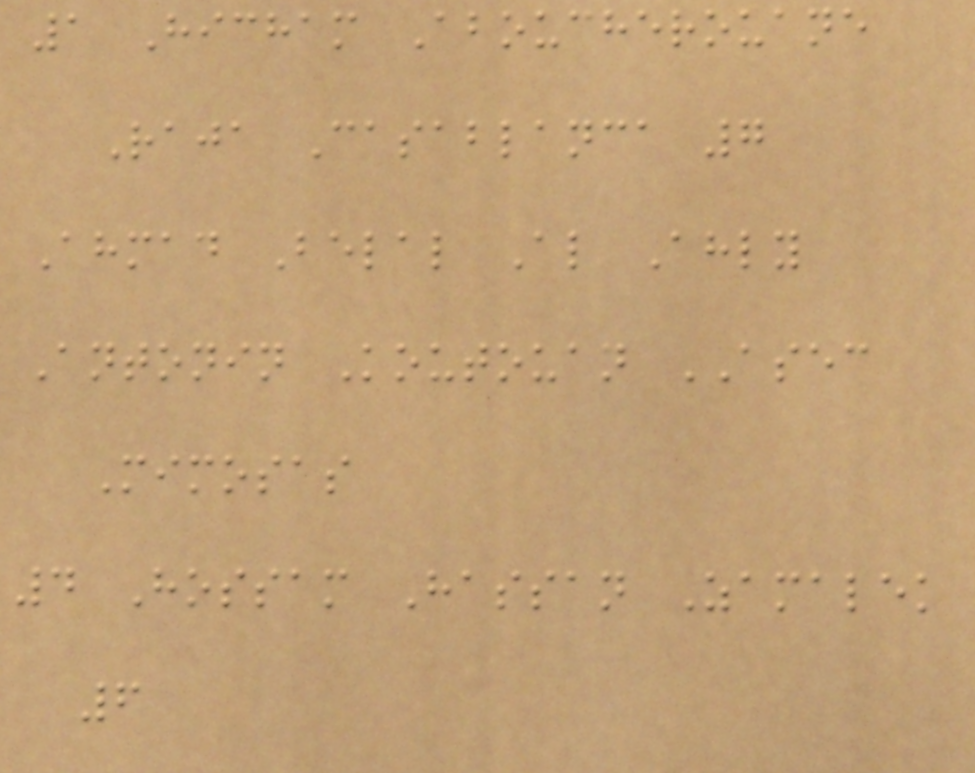1 Hicham Aboucherouane
Raja Casablanca 7
Ahmad Belal Al Ahly
Antonin Koutouan ASEC
Mimosas
4 Hossam Hassan Zamalek
6
